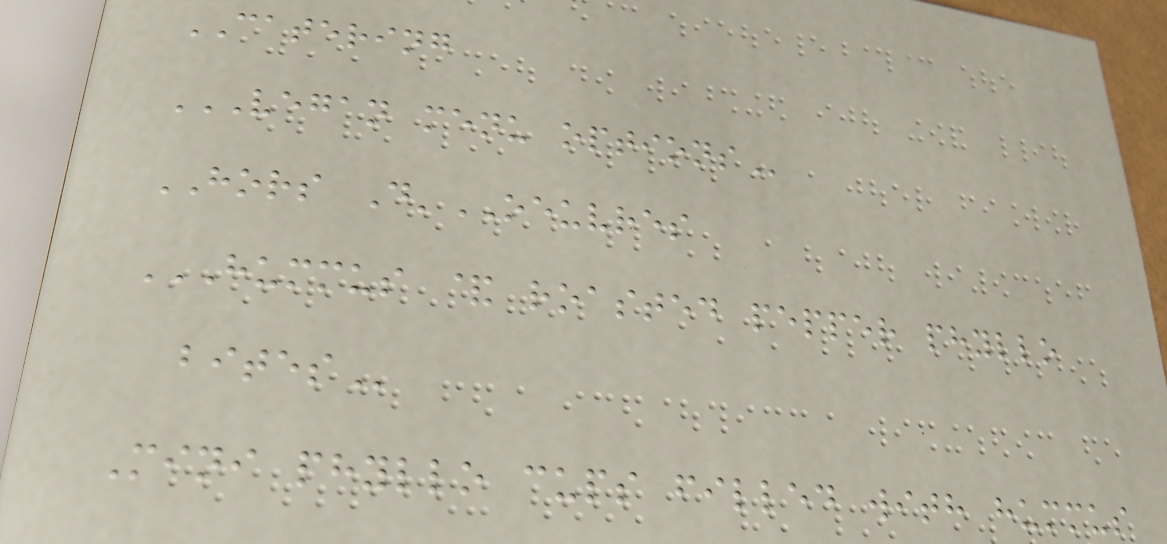CATERING
VEGAN MENU OPTIONS
HORS D'OEUVRES
HUMMUS & ROASTED PEPPER PHYLLO
BITES
Mini phyllo cups filled with hummus
